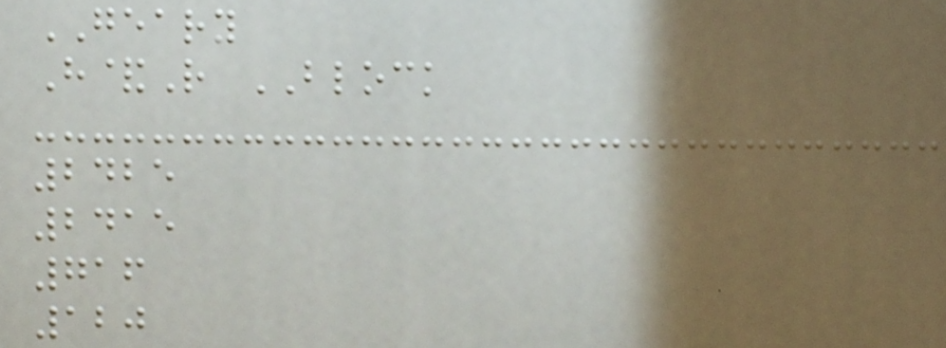GEARY
H&R BLOCK
2425
2415
716
120
